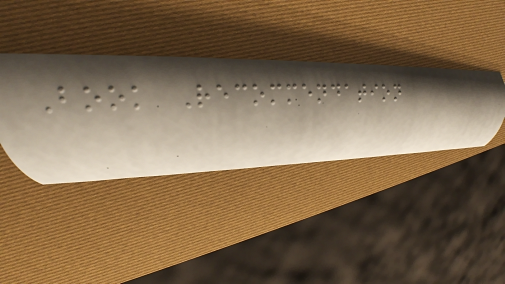Book Recommendation
